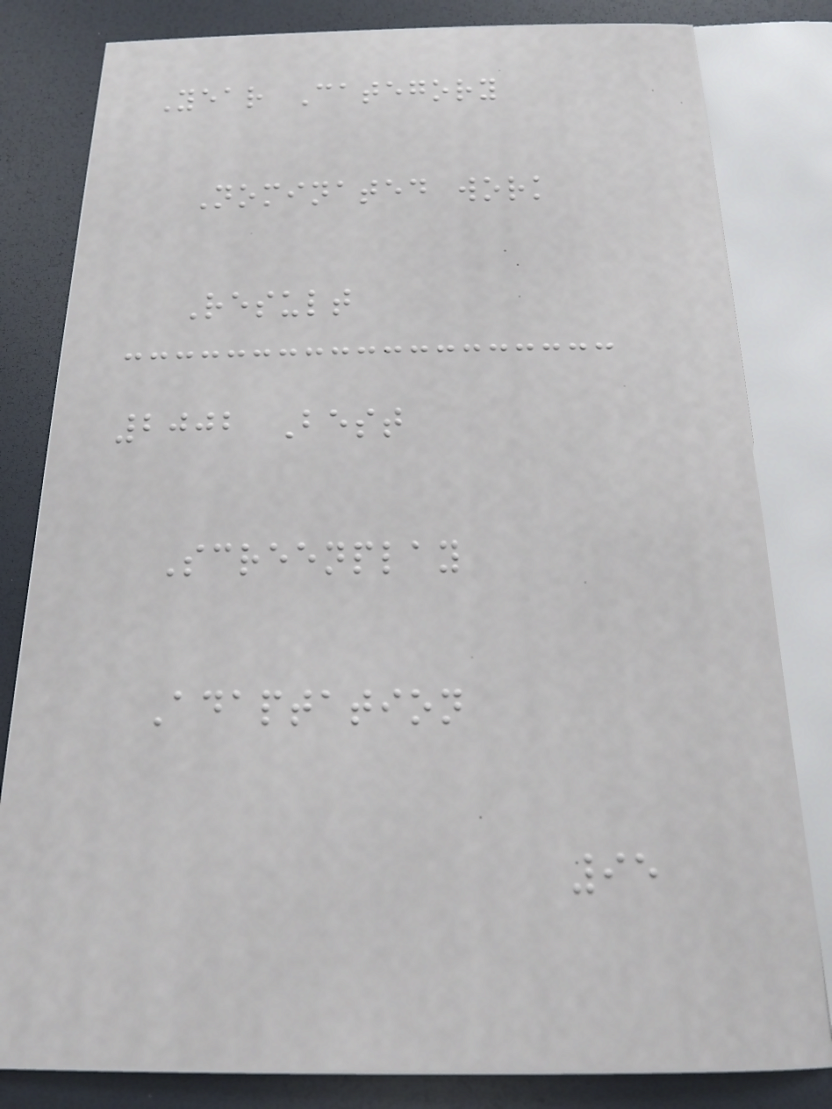Year Category
Nominated work
Result
2002 Best
Screenplay
Adaptation
95
